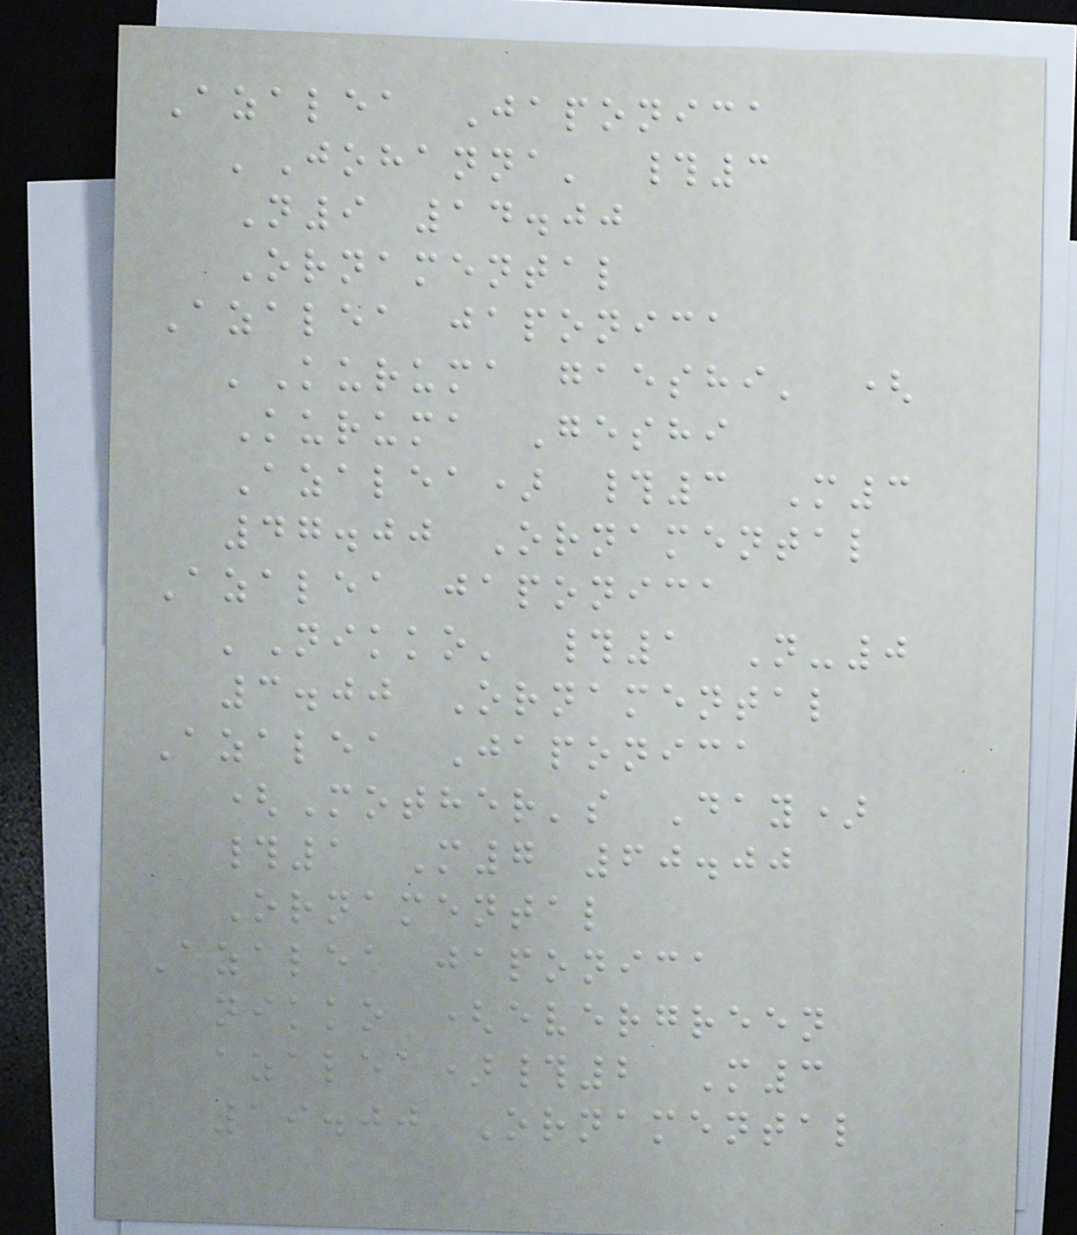Azalea Japonica
'Johanna' #3
N9 14.00
Ornamental
Azalea japonica
'Kuruma gaeshi' (
Kuruma Geshi
Azalea) #3 M3
47.00 Ornamental
Azalea japonica
'Nikko' #1 N-0
3.00 Ornamental
Azalea Japonica
(Mother's Day)
#1 M7 60.00
Ornamental
Azalea japonica
nikko (evergreen
azalea)#2 M3
19.00 Ornamental
